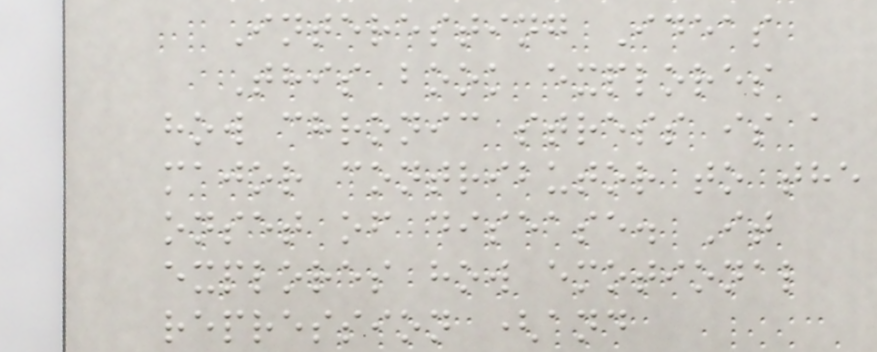Interesting Ideas
This book explores
how chronic stress is a
major contributor to the
onset of disease. It
explores how emotional
repression (and
